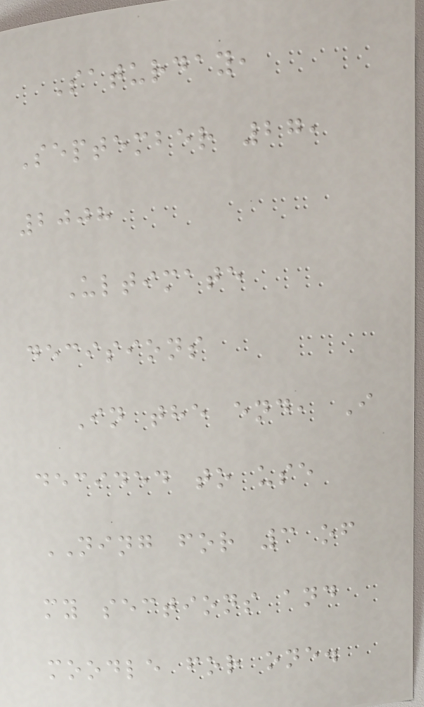Saturday,
September 27,
2008
Ultimate
decisions
In the end, I
decided to use
NING for 3 of
my sections and
moodle for one.
